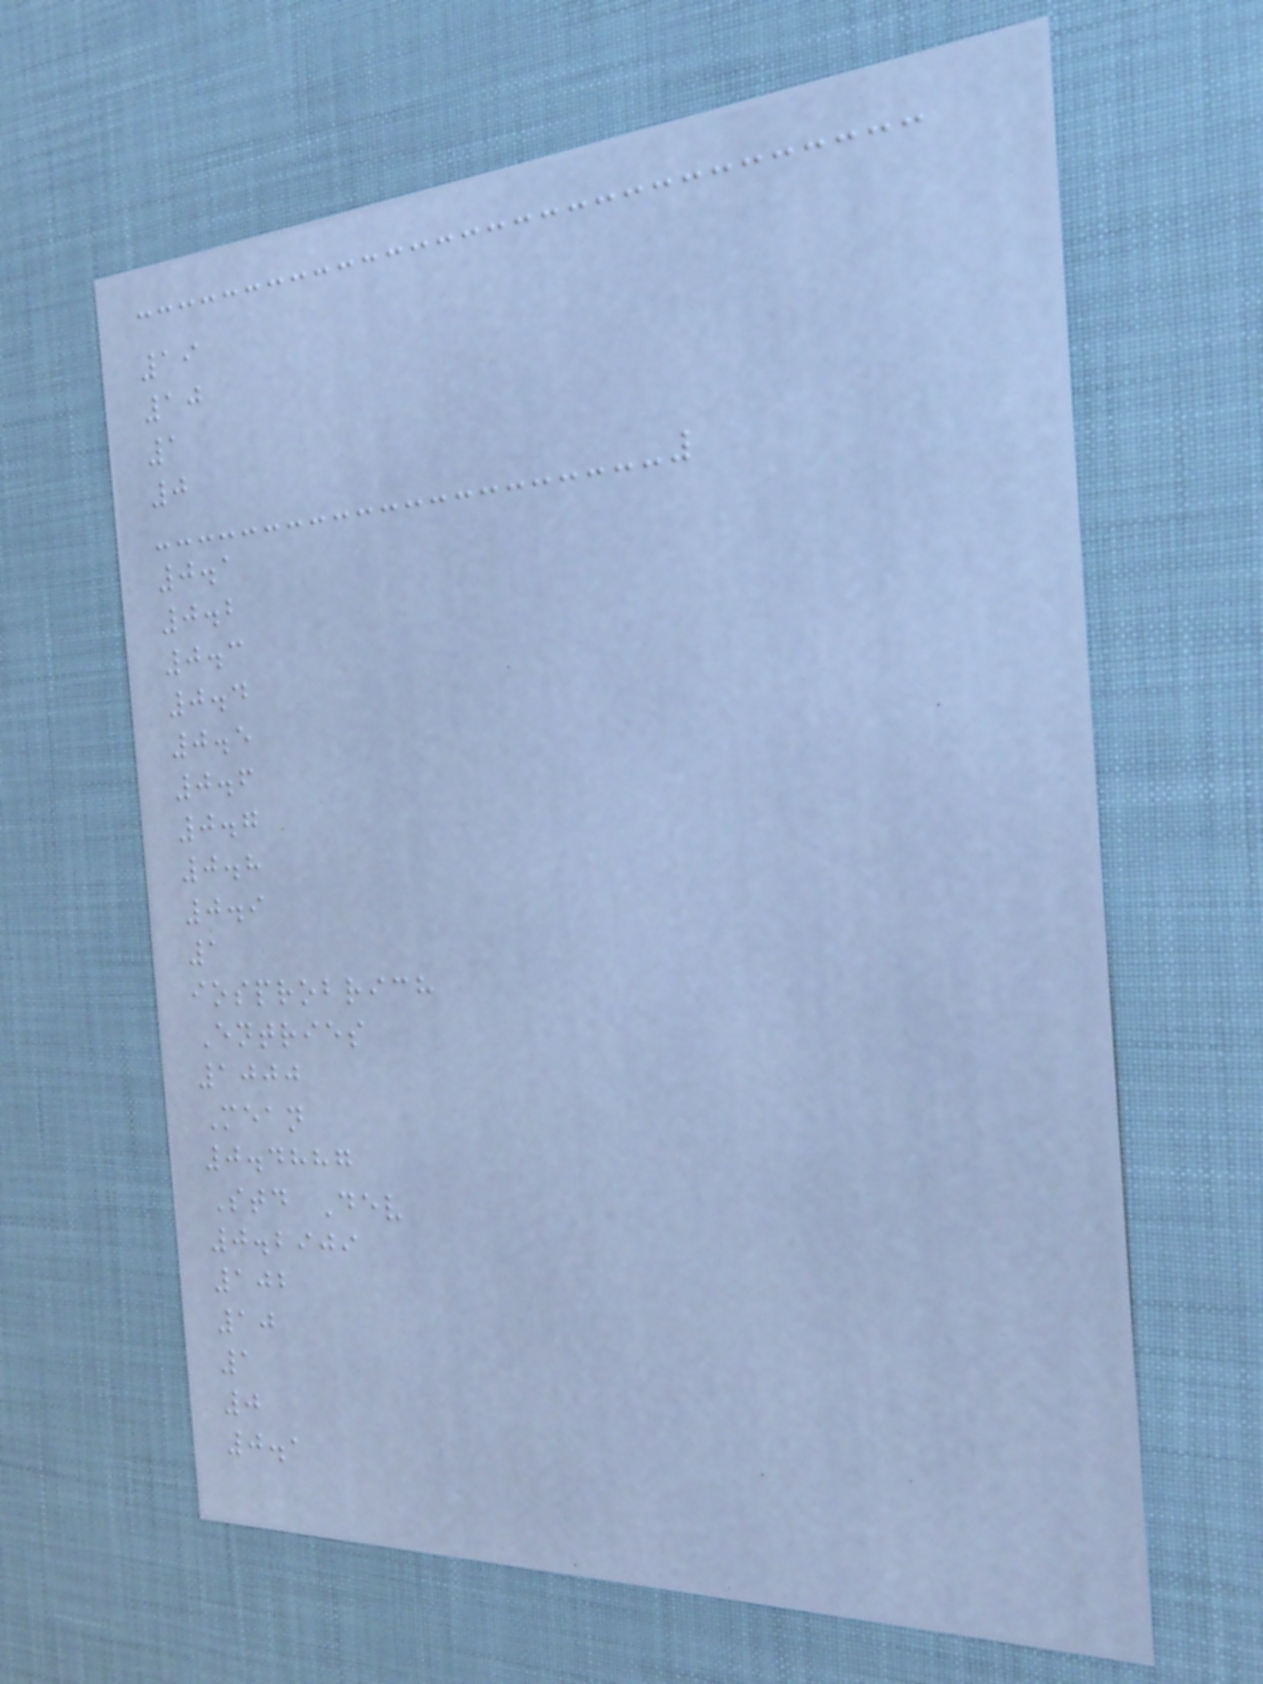19
10
1
0
0.1
0.2
0.3
0.4
0.5
0.6
0.7
0.8
0.9
1
iosprobrich
Entries
1000
Mean
0.4887
Std Dev
0.2909
102
10
1
0
0.1
